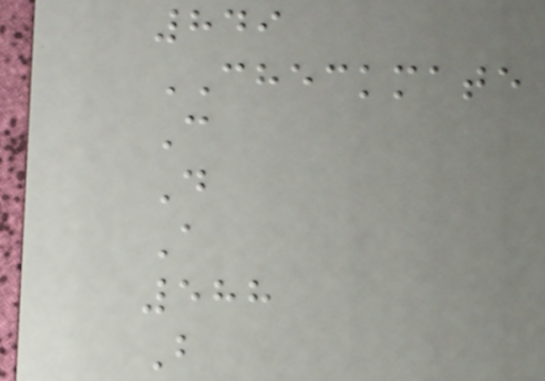849
CHECKMATE
C
D
A
588
B
